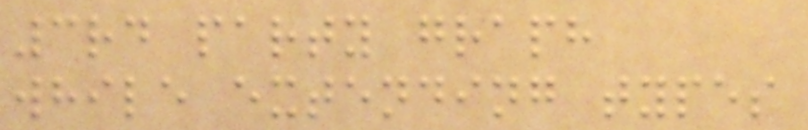3rd party graph
while extending types
